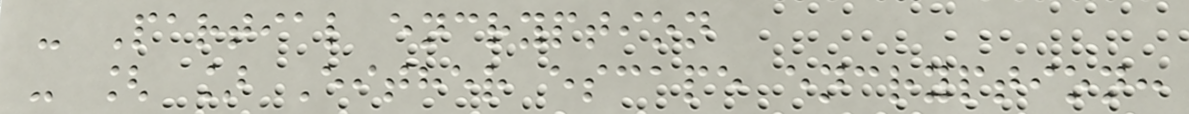- Partial encryption
- [ ] Either escape encryption:
